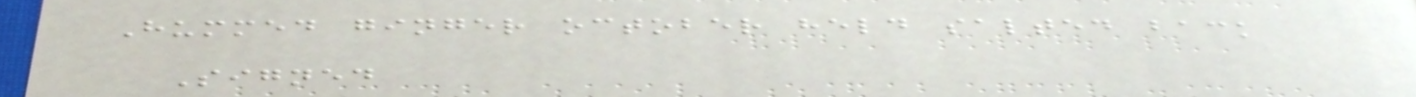Hummed ginger october held salted back
Signed
